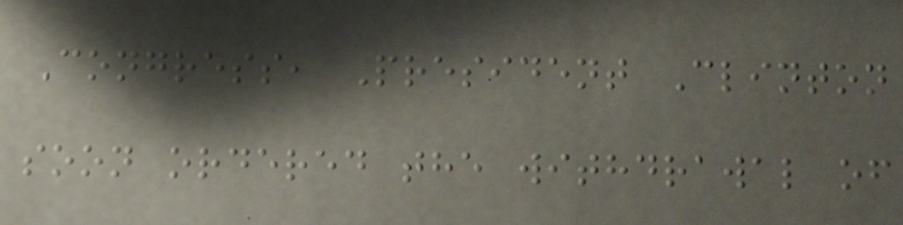Congress, President Clinton
soon ordered the withdrawal of
